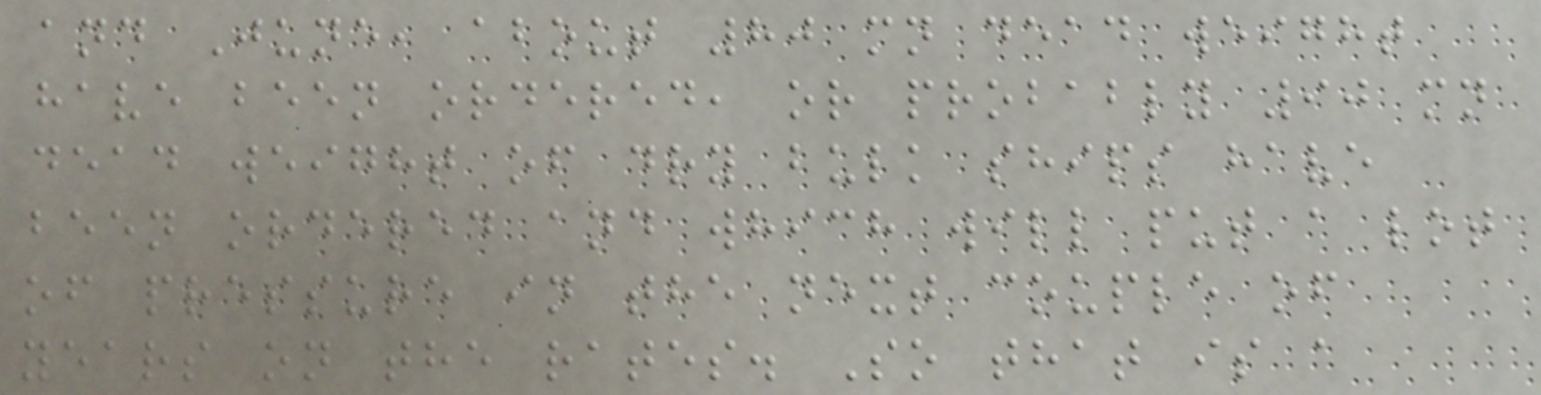and June, about 80 mn dead weight
have been ordered, or probably 90 mn
dead weight of dry bulk ships have
been ordered and which will put a lot
of pressure in the next couple of
years on the rates. So that is a
